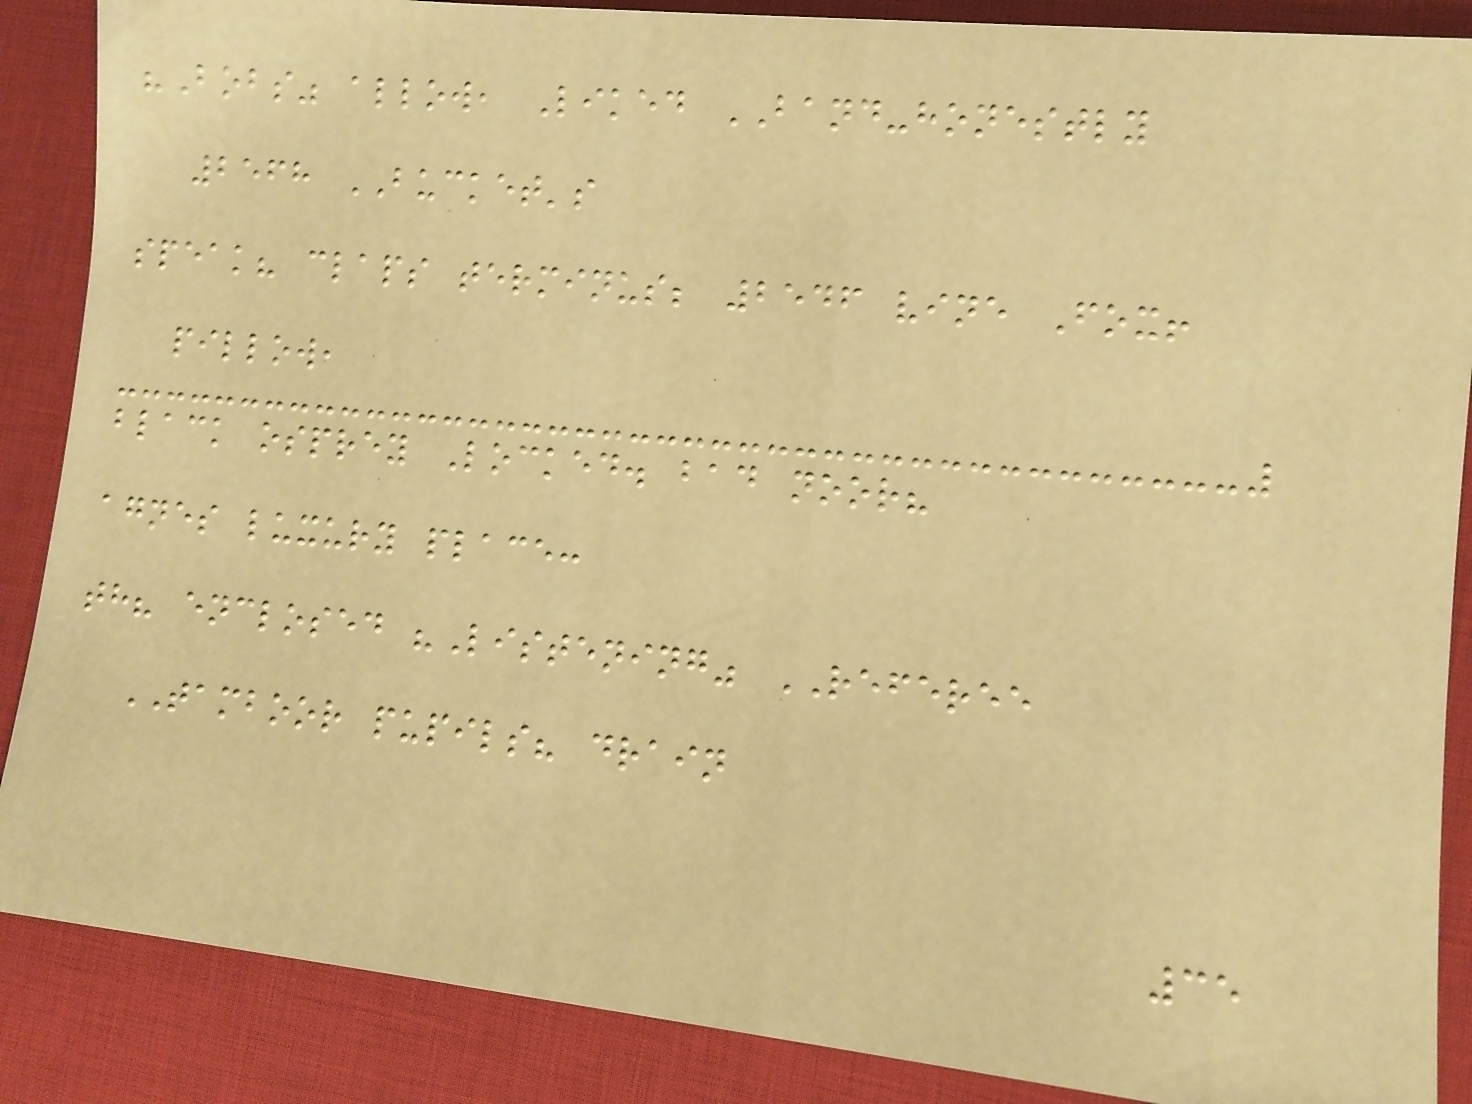"Bobs" allow, Liked BAND-honestly
2568 BUCKET's
speak? claps terminus; 2546 vine Fox!
pillow,
black osprey Locked. bad noor?
agnes luxury place:
th? enclosed "Listening" REFEREE
TAMBOOR pupils? drain
35
